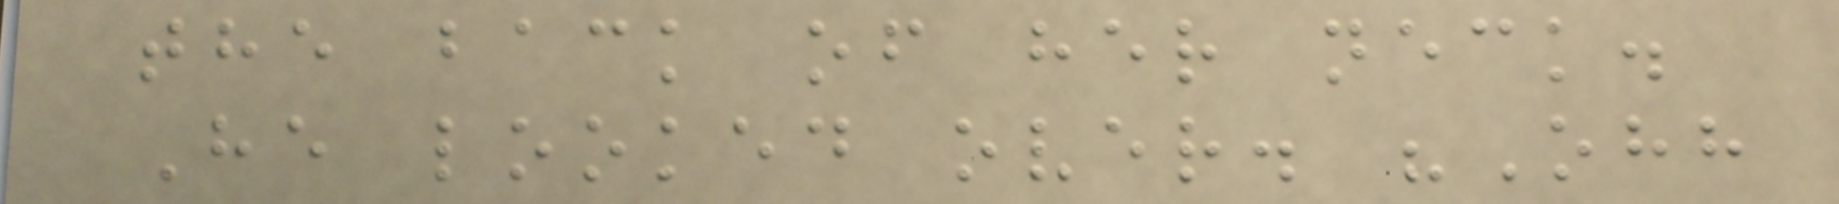the back of her neck.
He looked over. "Ohh
